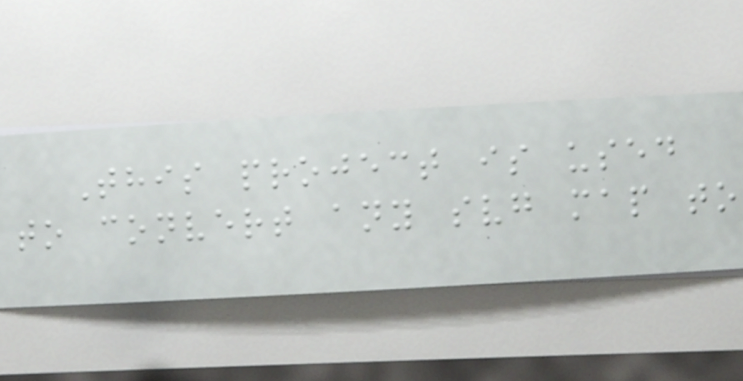This project is used
to convert any svg map to
